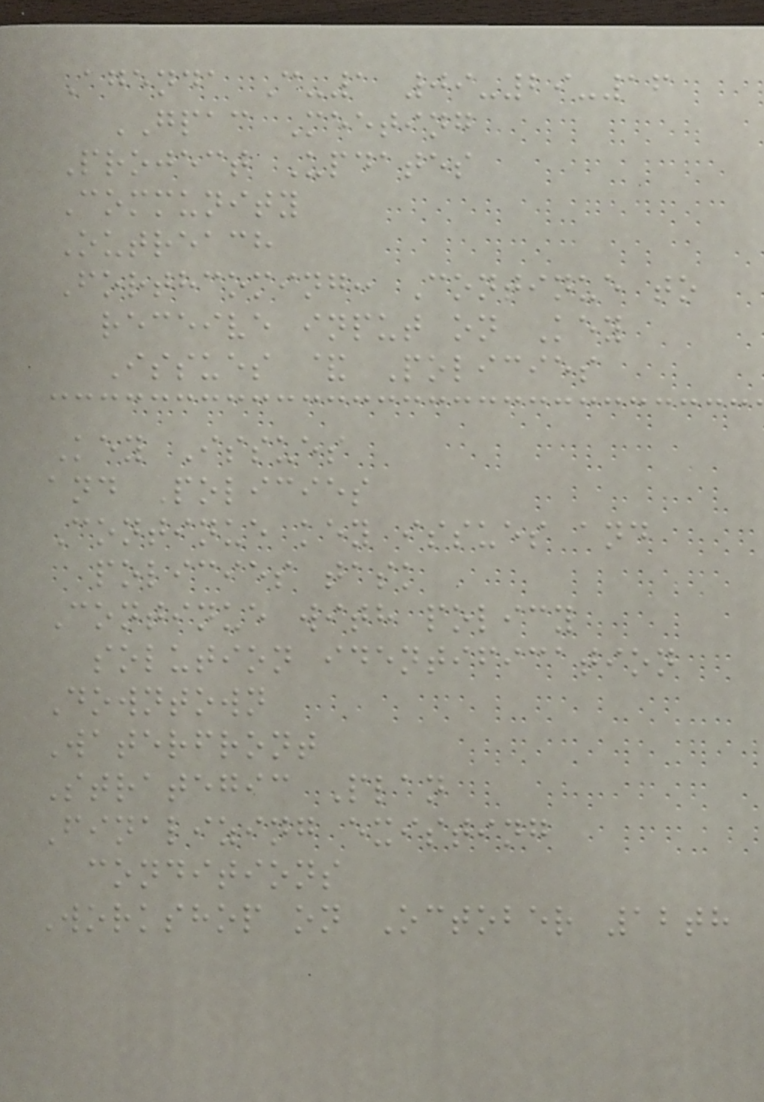Agenda C-1 09-29-16
GPAC Meeting
Project Updates
Community
Outreach
Forthcoming: Continue to
receive input on Key
Issues & Policies
Key Issues
and Policies
Continue key issues and
policies task
Continue with policy
solution identification
Downtown
Waterfront
Strategic Plan
Finalizing existing
conditions
Workshop on October 12th
